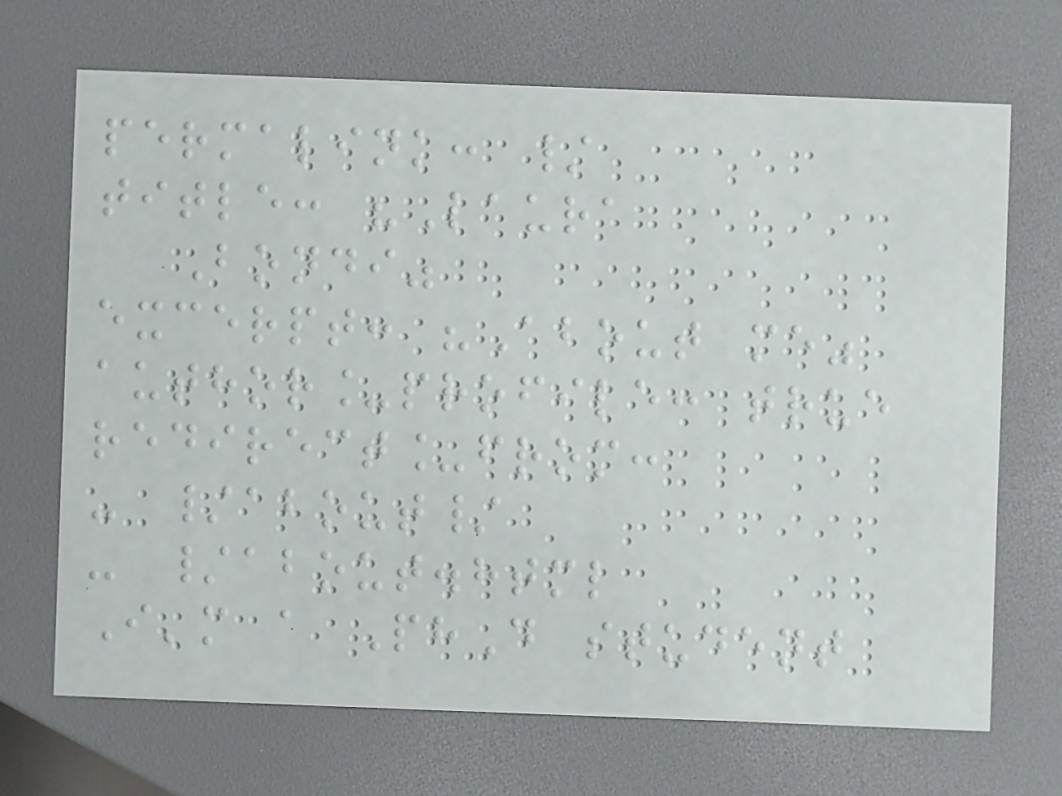permalink: /
title: "Laura
Bondi"
excerpt: "About me"
author_profile: true
redirect_from:
- /about/
- /about.html
I'm a PhD student
